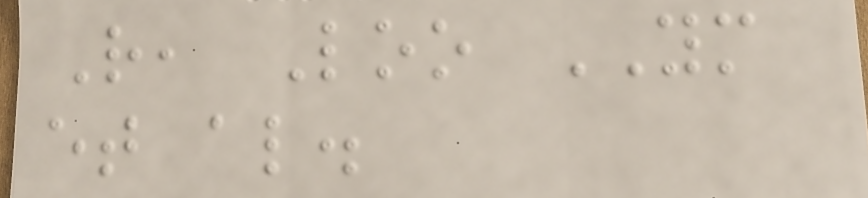R, Loo YM
et al.
